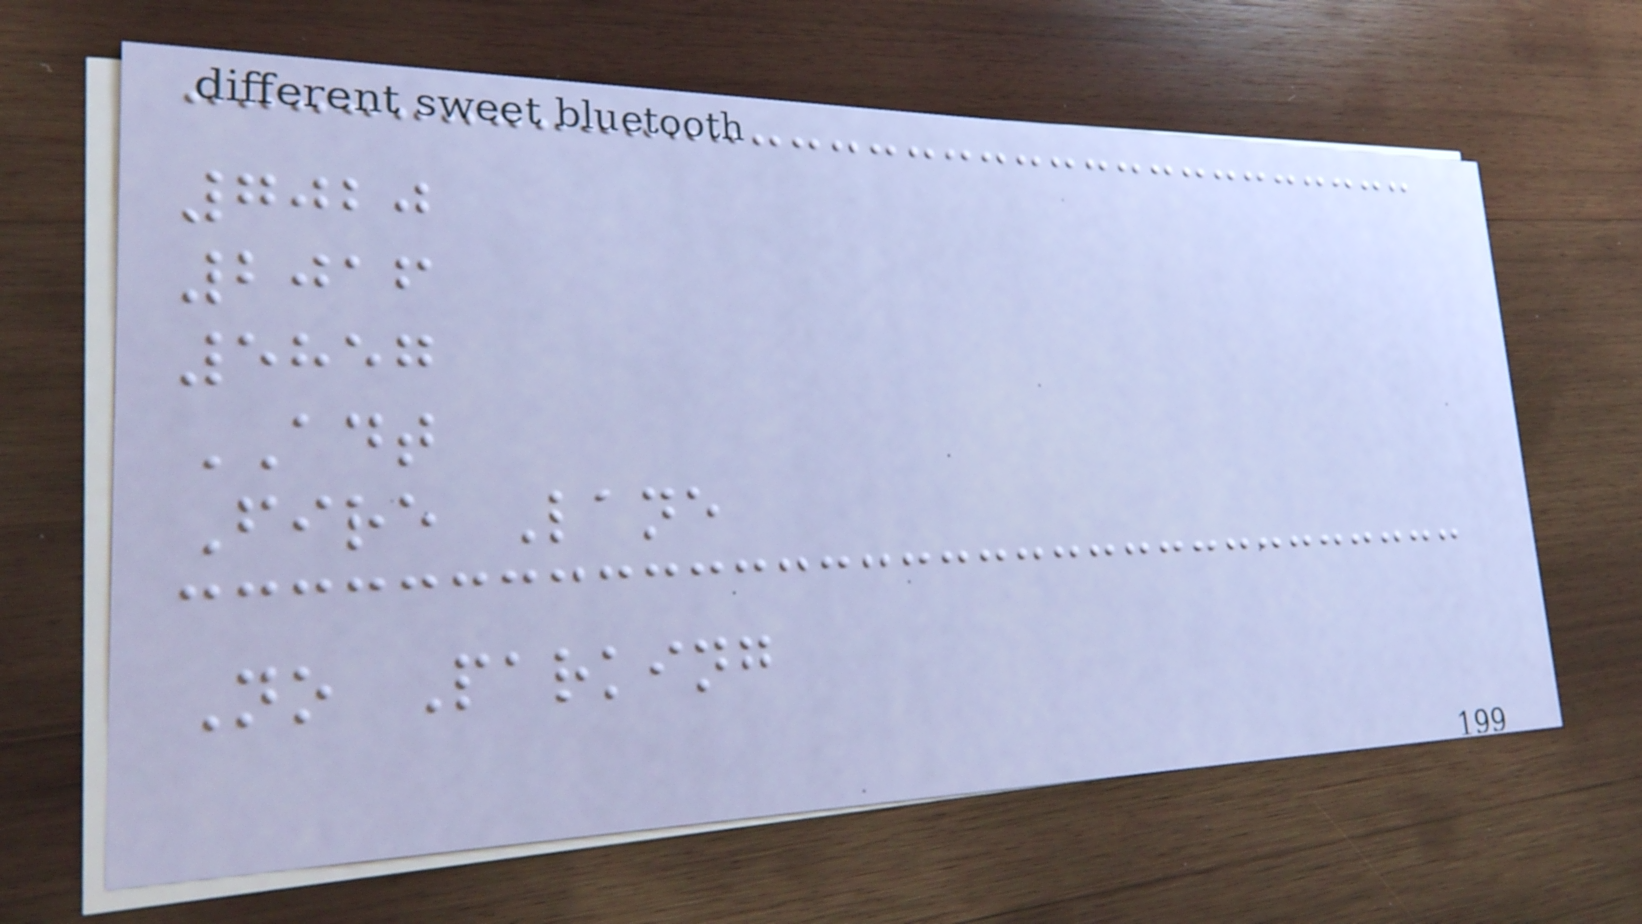7020
2016
5857
ADT
Fire Lane
No Parking
